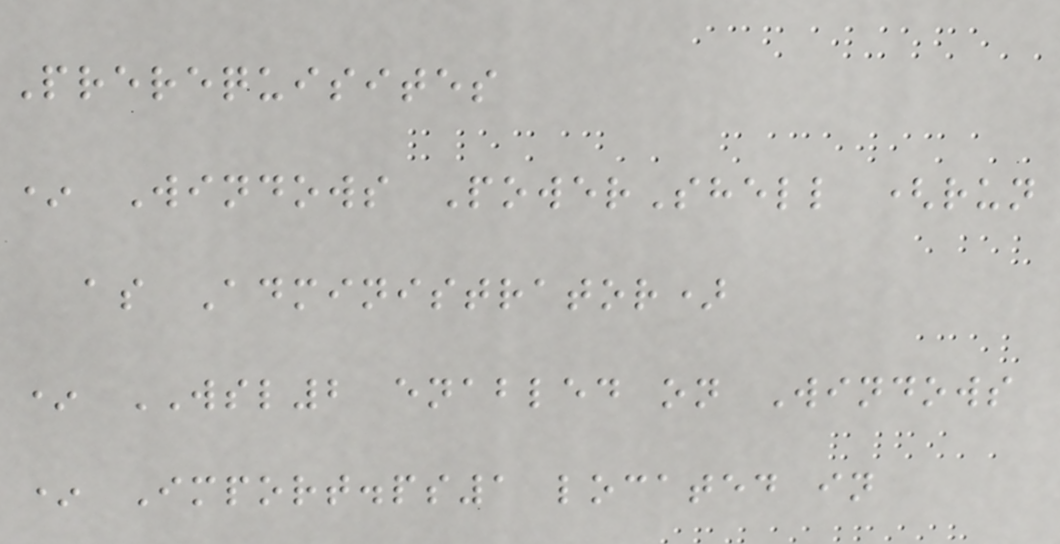Prerequisites
* Windows PowerShell (run
as Administrator)
* WSL2 enabled on Windows
* Import.ps1 located in
